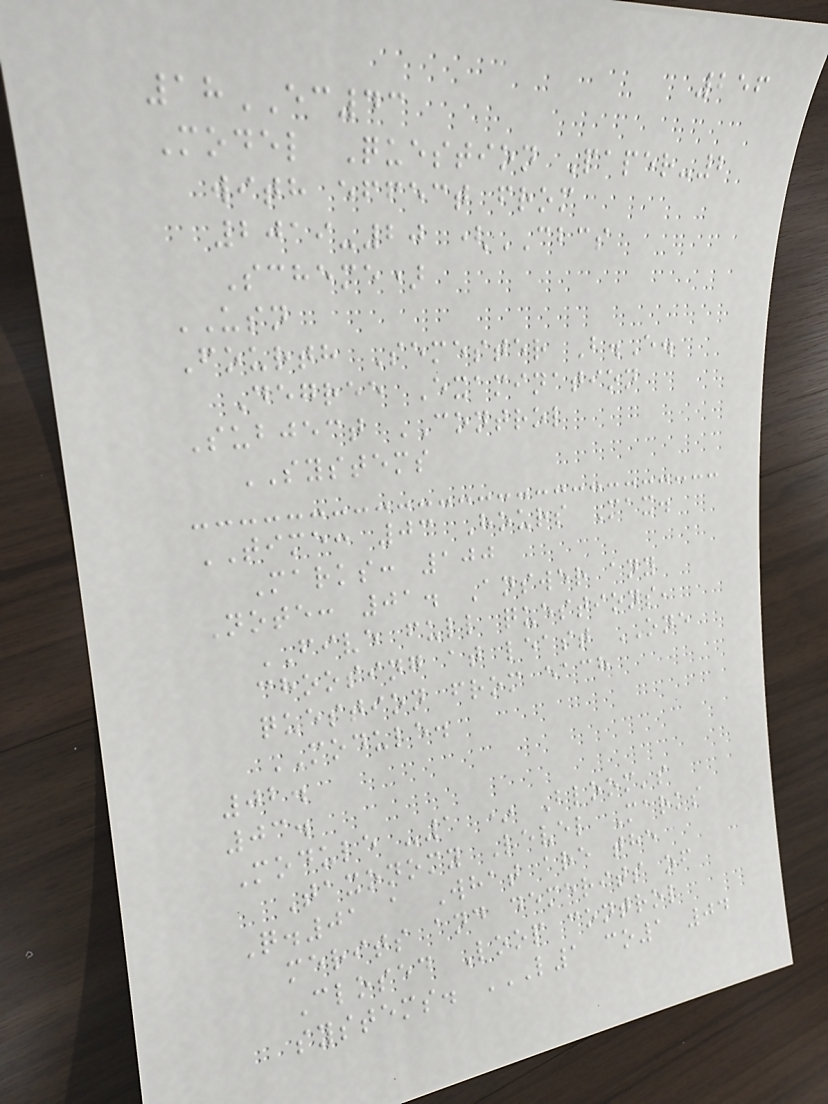256
18EC43
Model Question Paper-2
with effect from
2019-20 (CBCS
Scheme)
USN
Fourth Semester B.E.
Degree Examination
Subject CONTROL
SYSTEMS
TIME: 03 Hours Max.
Marks: 100
Note: 01. Answer any
FIVE full questions,
choosing at least ONE
question from each
MODULE.
02.
03.
Module -1 * Bloom's
Taxonomy Level Marks
Q.01 a What are the
merits and demerits of
Closed Loop control
systems. L1 CO1 04
